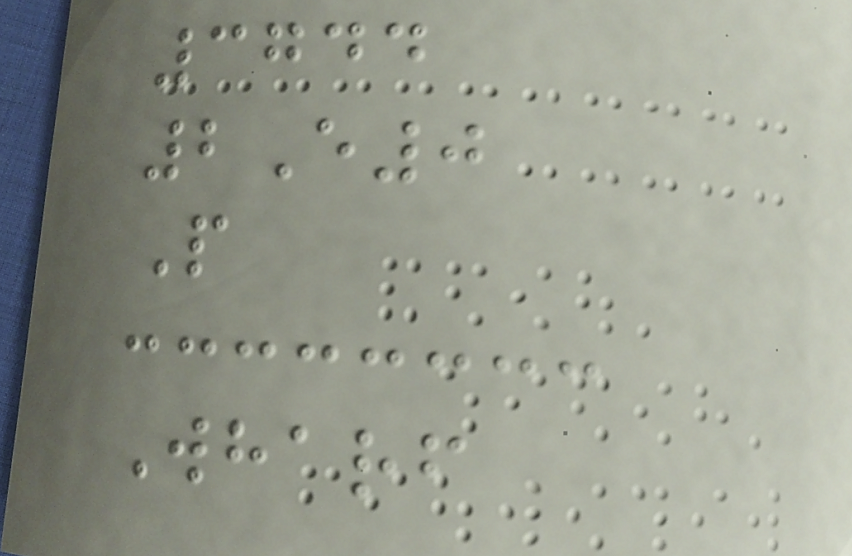3744
2E0
P
Wharf
